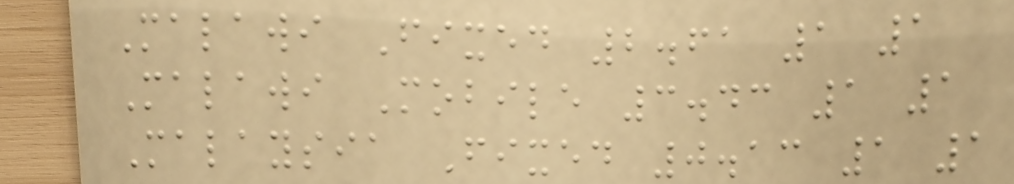Malawi Fixed 2.61 1 1
Malawi Mobile 3.43 1 1
Malaysia Fixed 0.13 1 1
